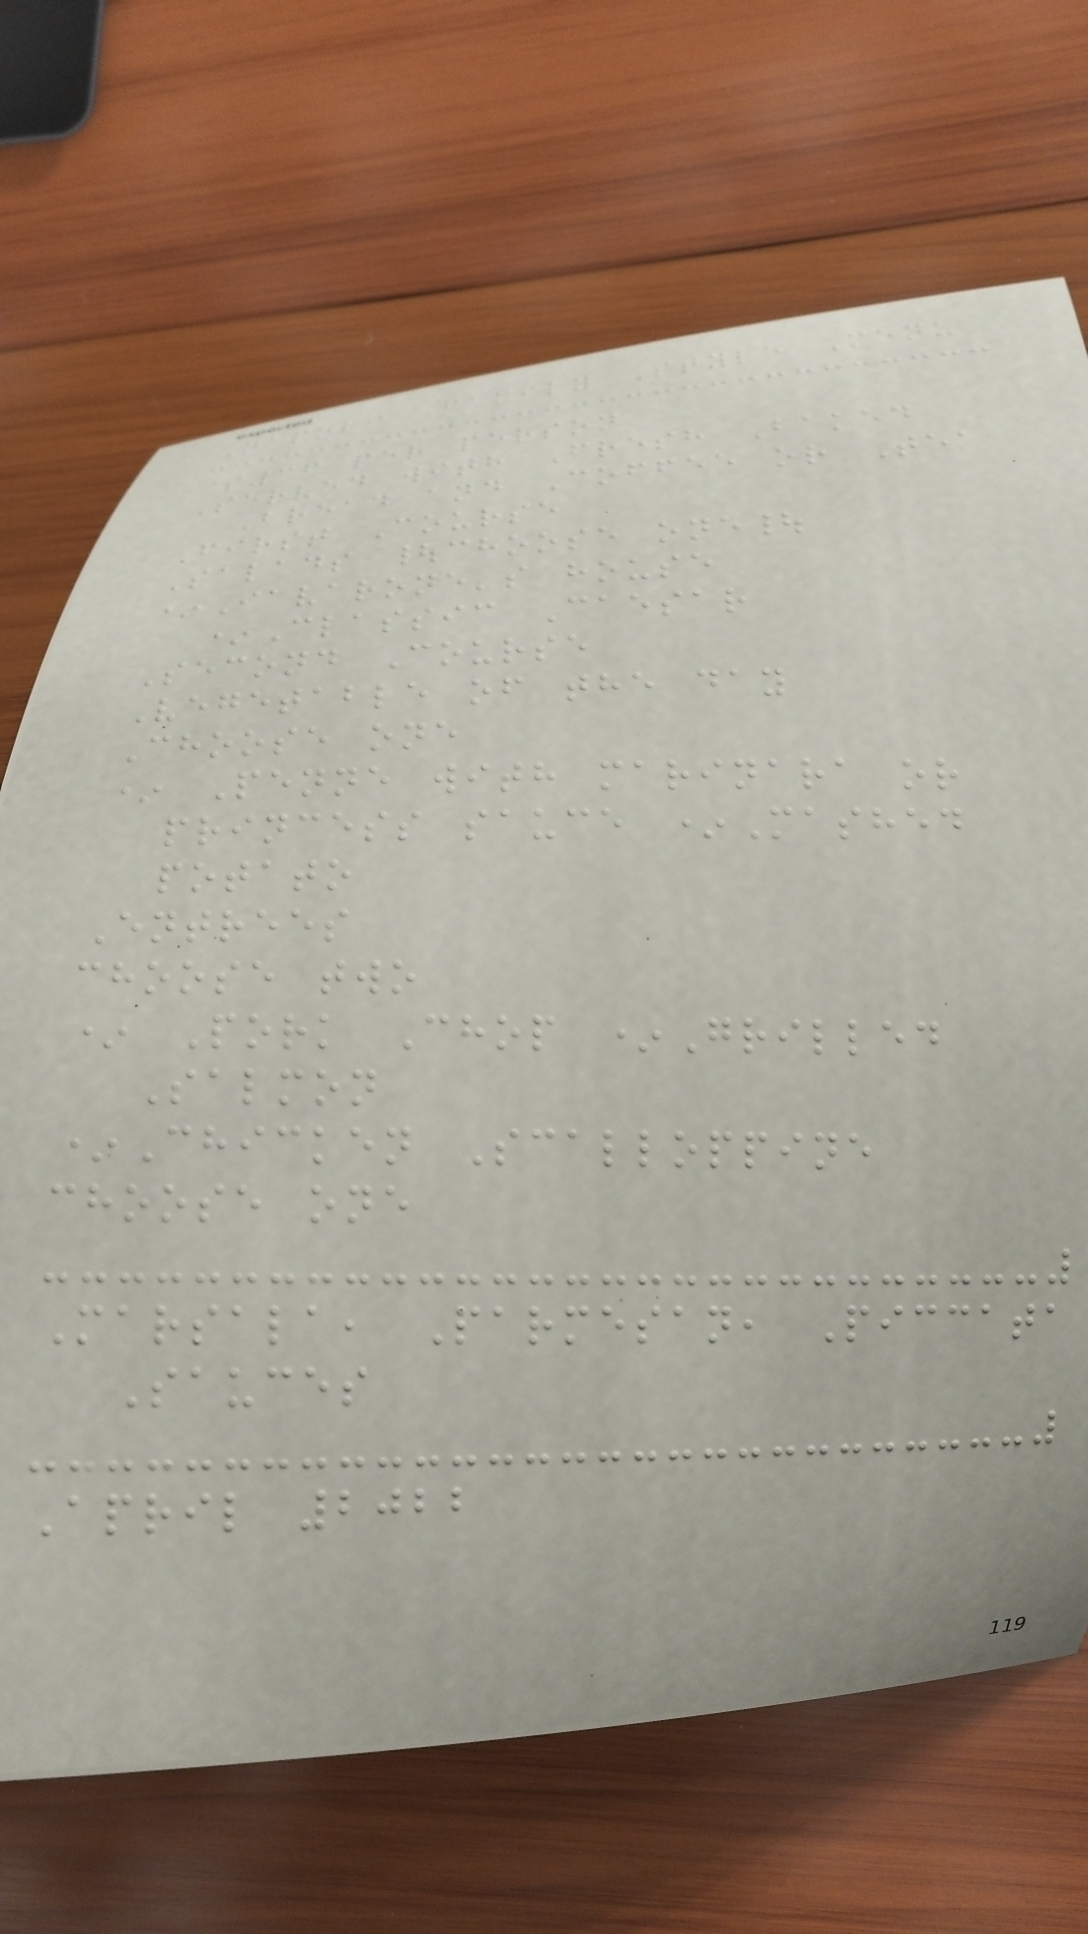Napoli Family Style Menu
$36 per person
Served with Fresh Baked
Bread and Coffee or Tea
First Course
Salads |choose one|
*Iavarone's house
*Classic Caesar
Second Course
Vegetable of the day
Choose one
* Penne with marinara or
princess sauce *Mashed
potato
Entrees
choose two
* Pork Chop *Grilled
Salmon
*Chicken Scalloppine
choose one
Marsala, Parmesan, Piccata
Sauces
April 2022
